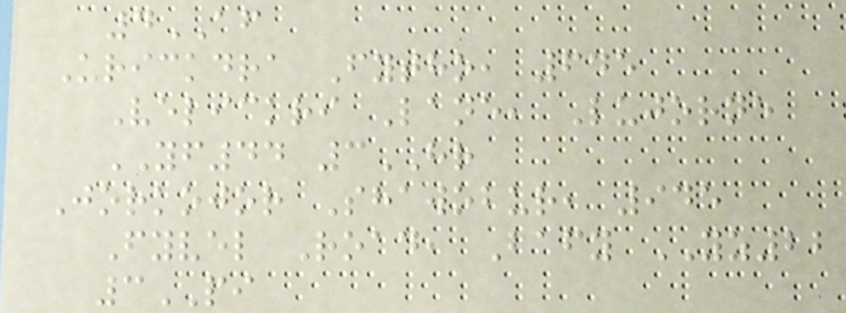4AF
Urickdra Fytho, 645
Velickri Lane, Lujorne
YF44 3HR
Jorkojor Shawobur, 945
Fyvel Road, Bafy YZ22
3PI
